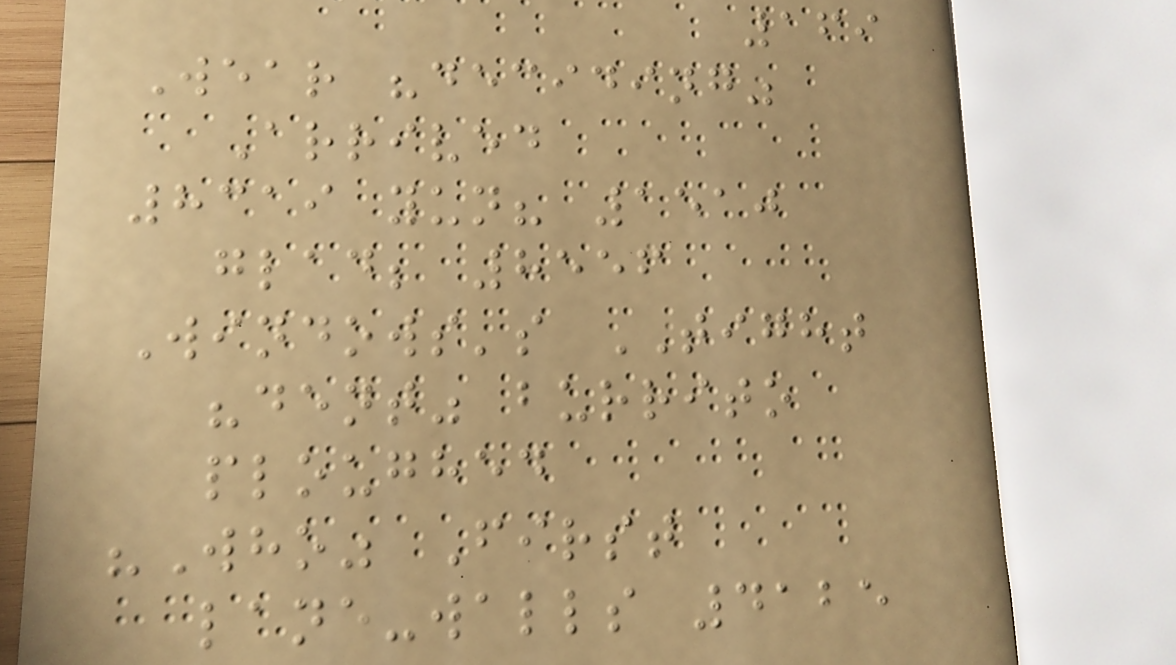169
Wear "deciding"
Arrived
8319 yun? 1510
glad; 8556
Windows's TIGHT
"dent" burrito
ploughed
"Who" First
lane-walls 4125
